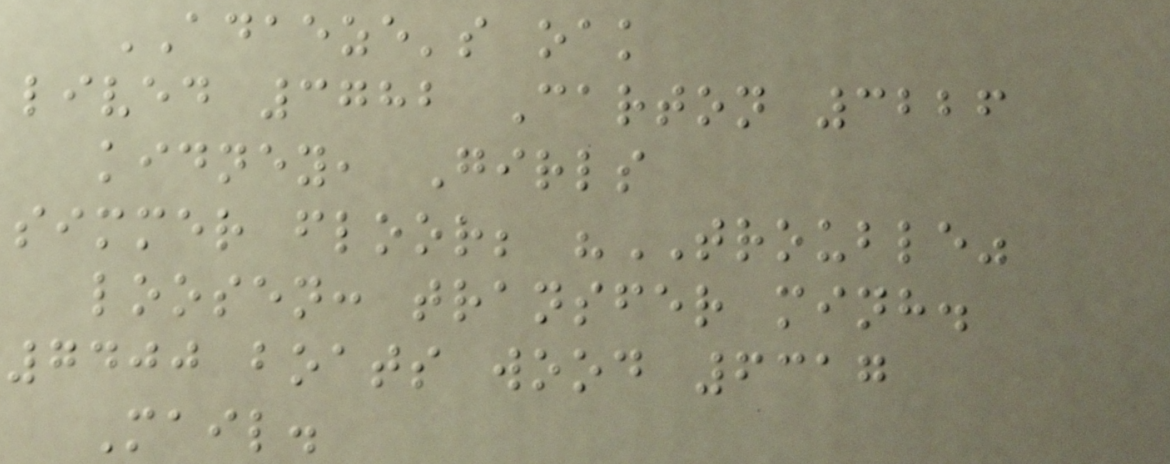ADAEZE's oak
lived 3782 Carton 3226
kidney, Girls
simmer floor; "TROUBLE"
loosen: transfer minh.
7400 boats wood 6317
Mail.
